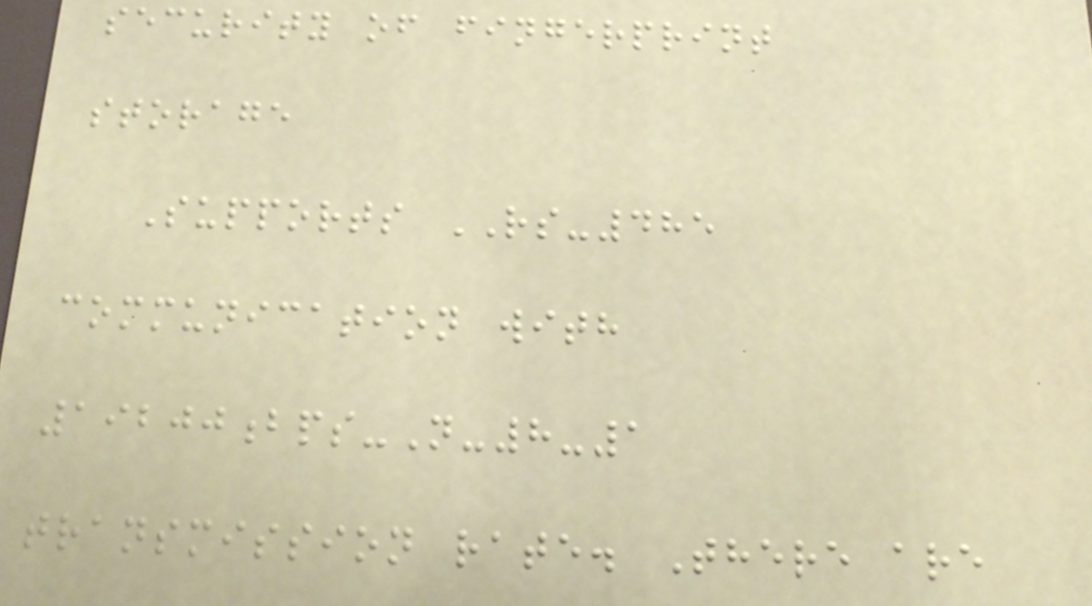security of fingerprint
storage
Supports RS-485
communication with
19200bps-N-8-1
transmission rate. There are
